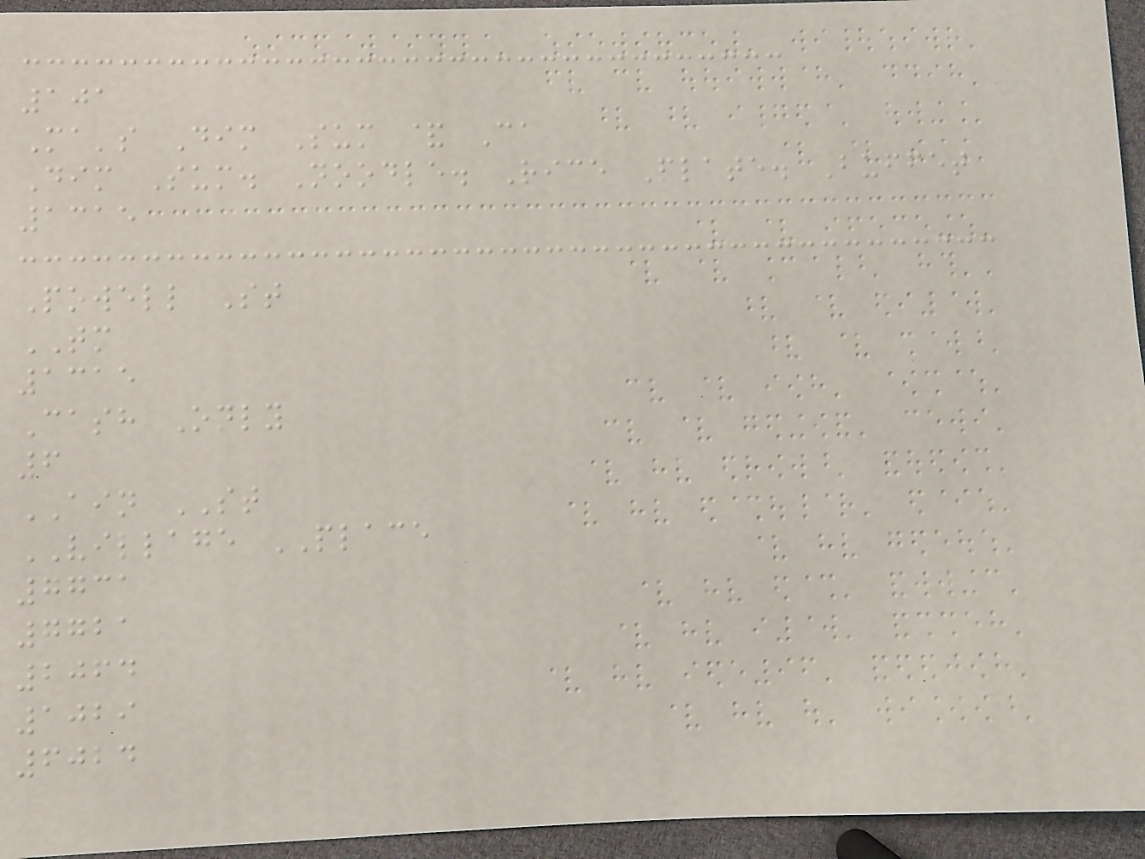101
Ma's Dim Sum & Ca
Dim Sum. Noodle. Rice Plate. Buffet
1315
Powell St
TM
1315
Cash Only
6
AIN ST
VILLAGE PLACE
7731
7721
2064
1029
6024
